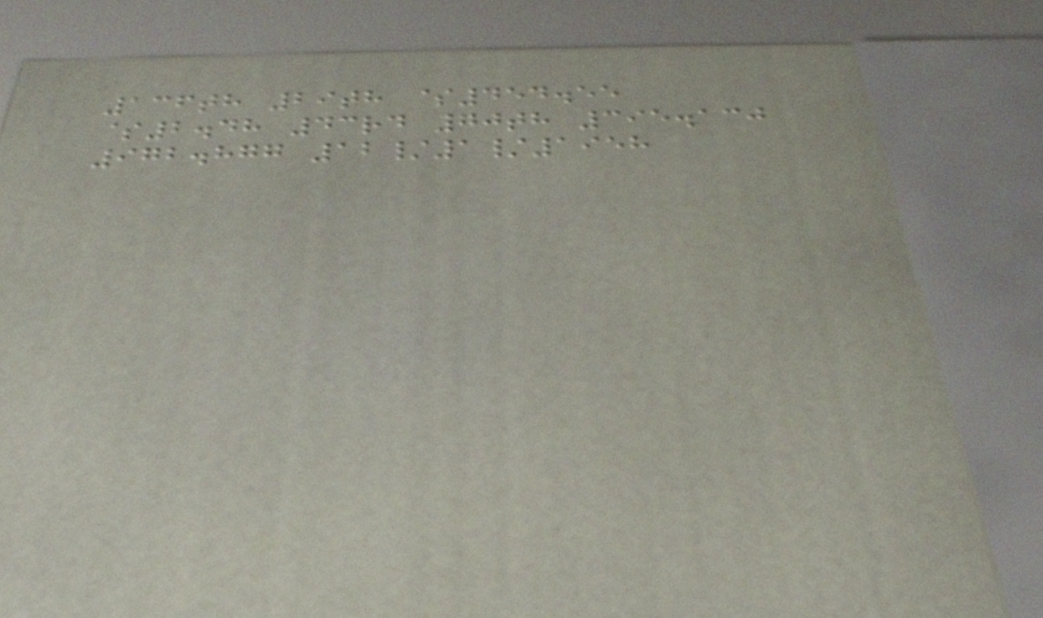136th 29th $454.55
$2.48 43rd 70th 395.130
972.877 12/1/1958
